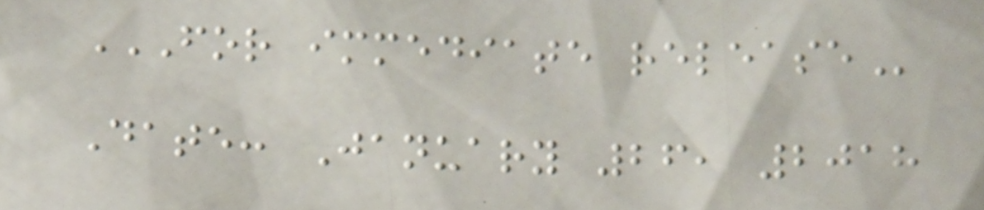FOR IMMEDIATE RELEASE
Date: January 26, 2018
